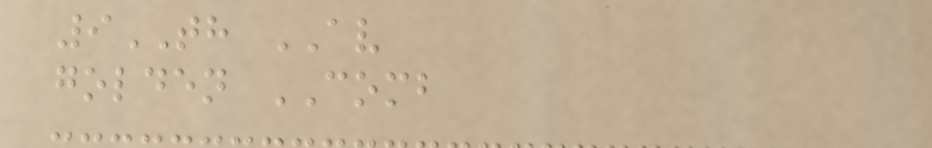9TH AV
golden COMB
